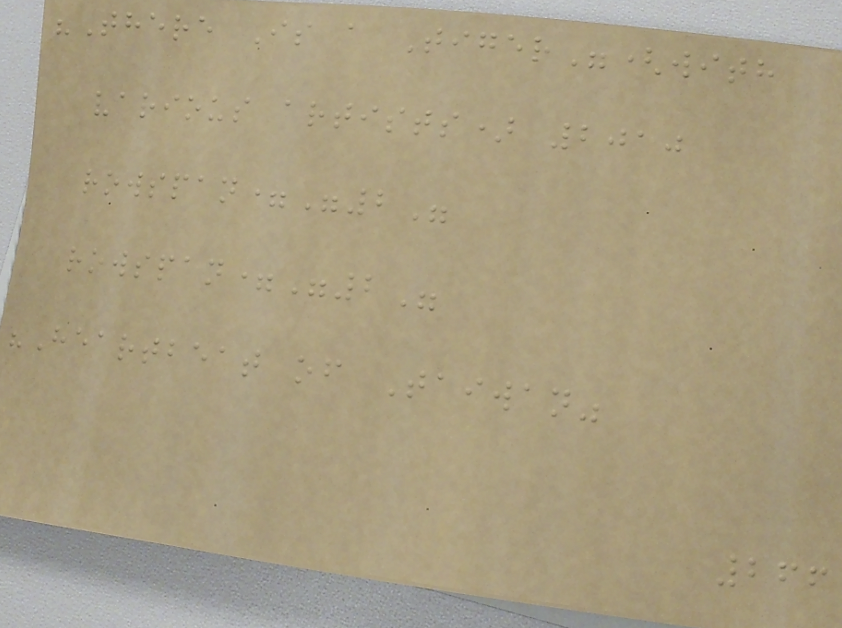"There Is a Tiger"(with
various artists) 2010
rowspan="2"
rowspan="2"
"Heartbeat of Taiwan"
266
